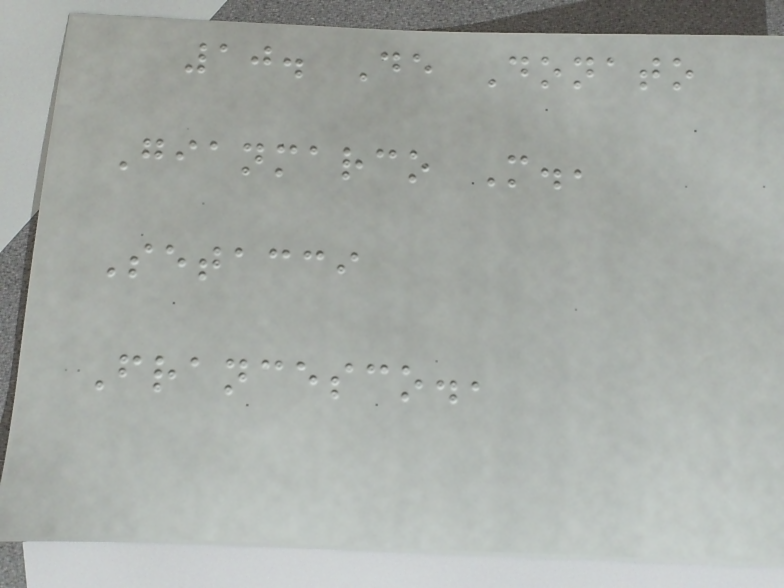10. De Donato
Gianmarco M.,
Setacci
Francesco.,
